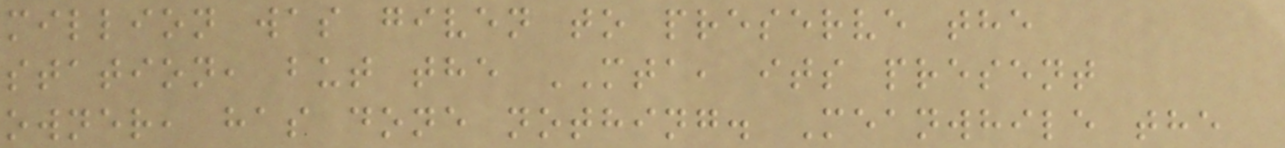million was given to preserve the
station, but the MTA, its present
owner, has done nothing. Meanwhile the
